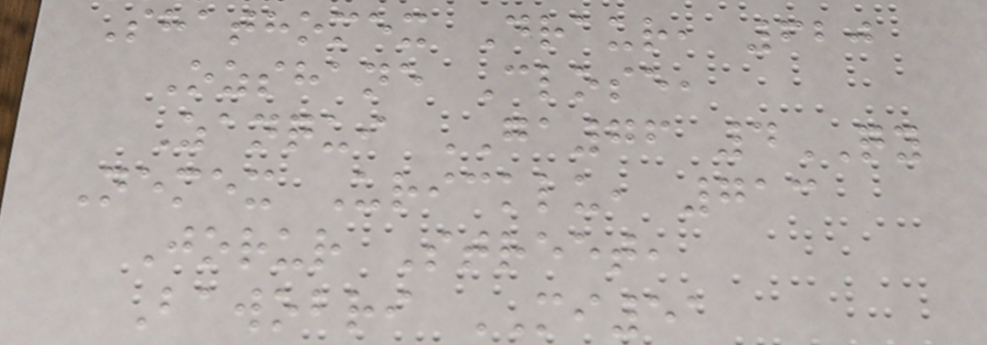Shathomex Draur, 620
Ozshane Close,
Zanqui GA76 4QY
Nemex Uricklu, 713
Jorur Street,
Bawobri MI51
